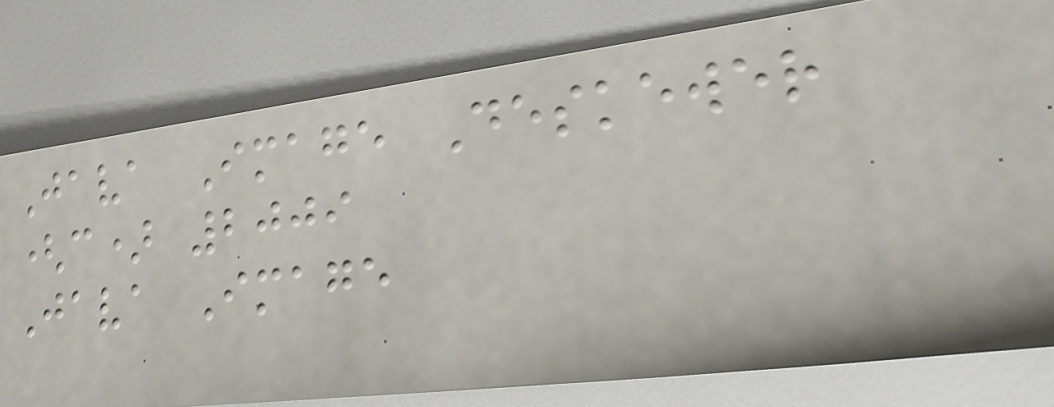Java Image Deskewer
(c) 2009
Java Image
